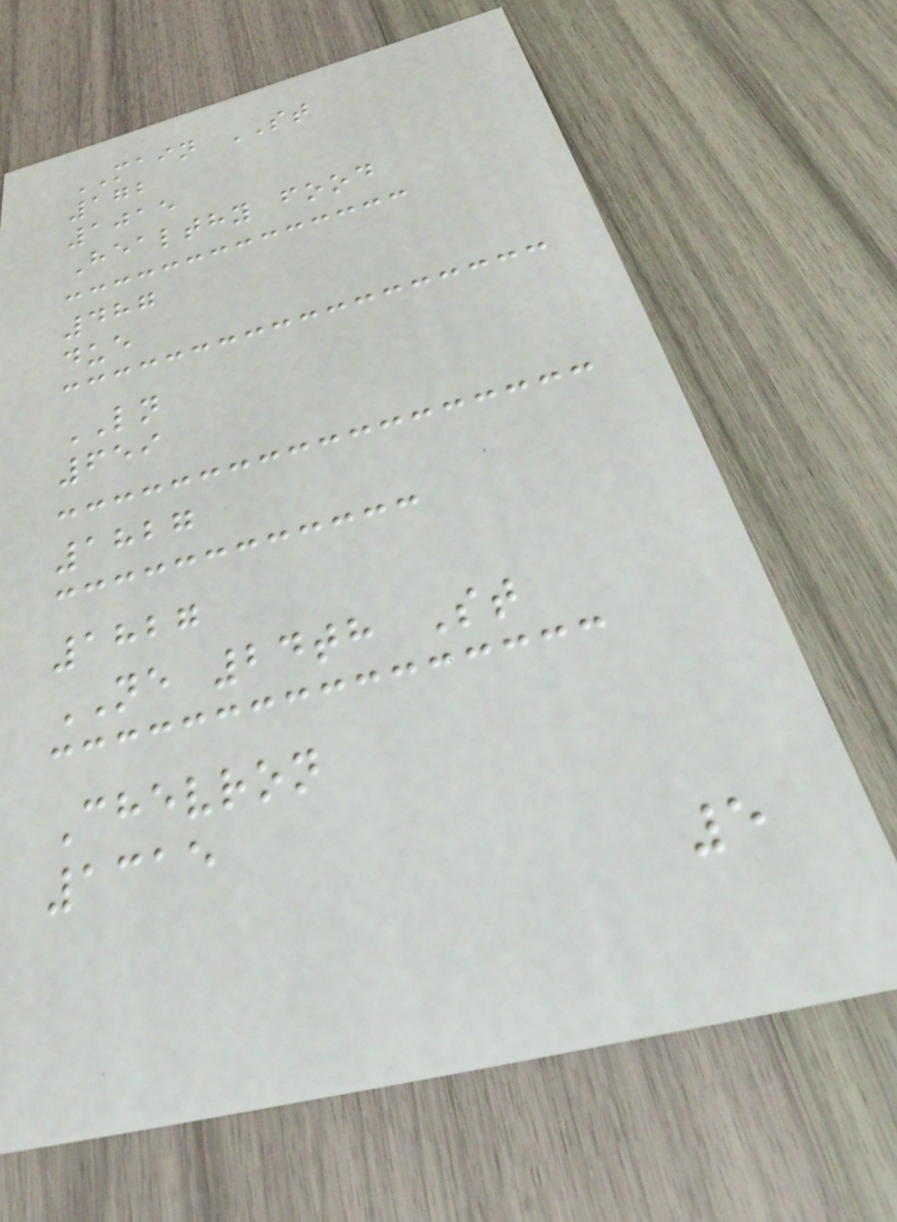MAIN ST
172
1015
Healthy food
487
due
LN
659
1827
1827
NE 24th St
Chevron
1315
5
